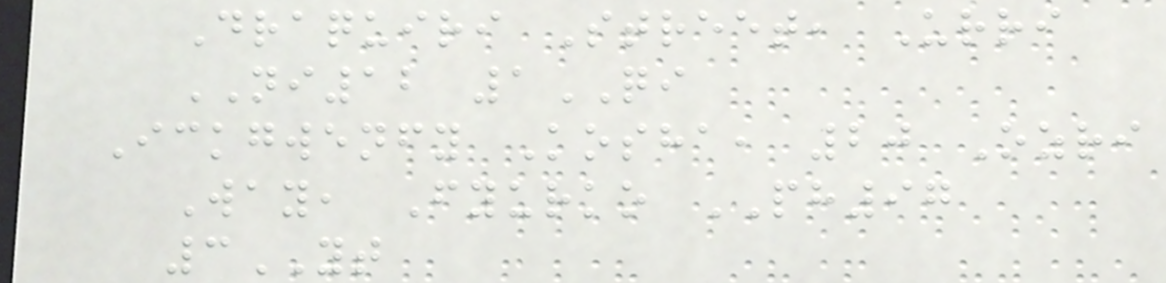Draquiri Street, Urri
NI12 1QI
Ickgwenfy Kosha, 20 Ozri
Way, Fyurko PH97
3YT
